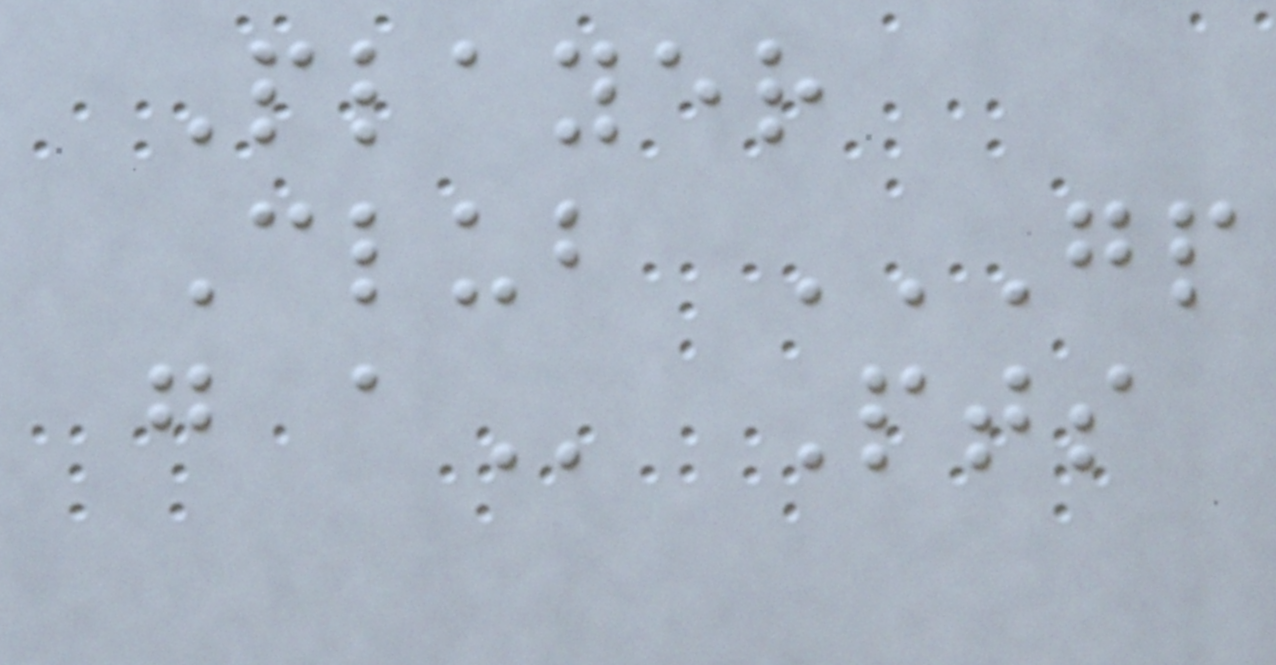Player
Club GP
G A Pts
